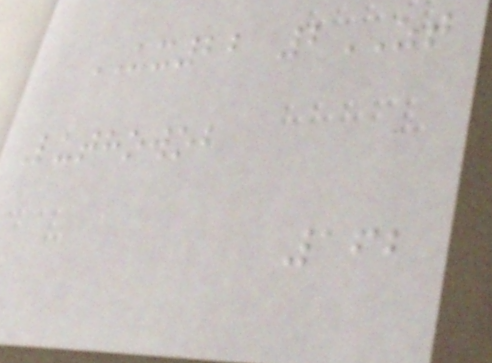UX22 2ZT
Luthowob
162
